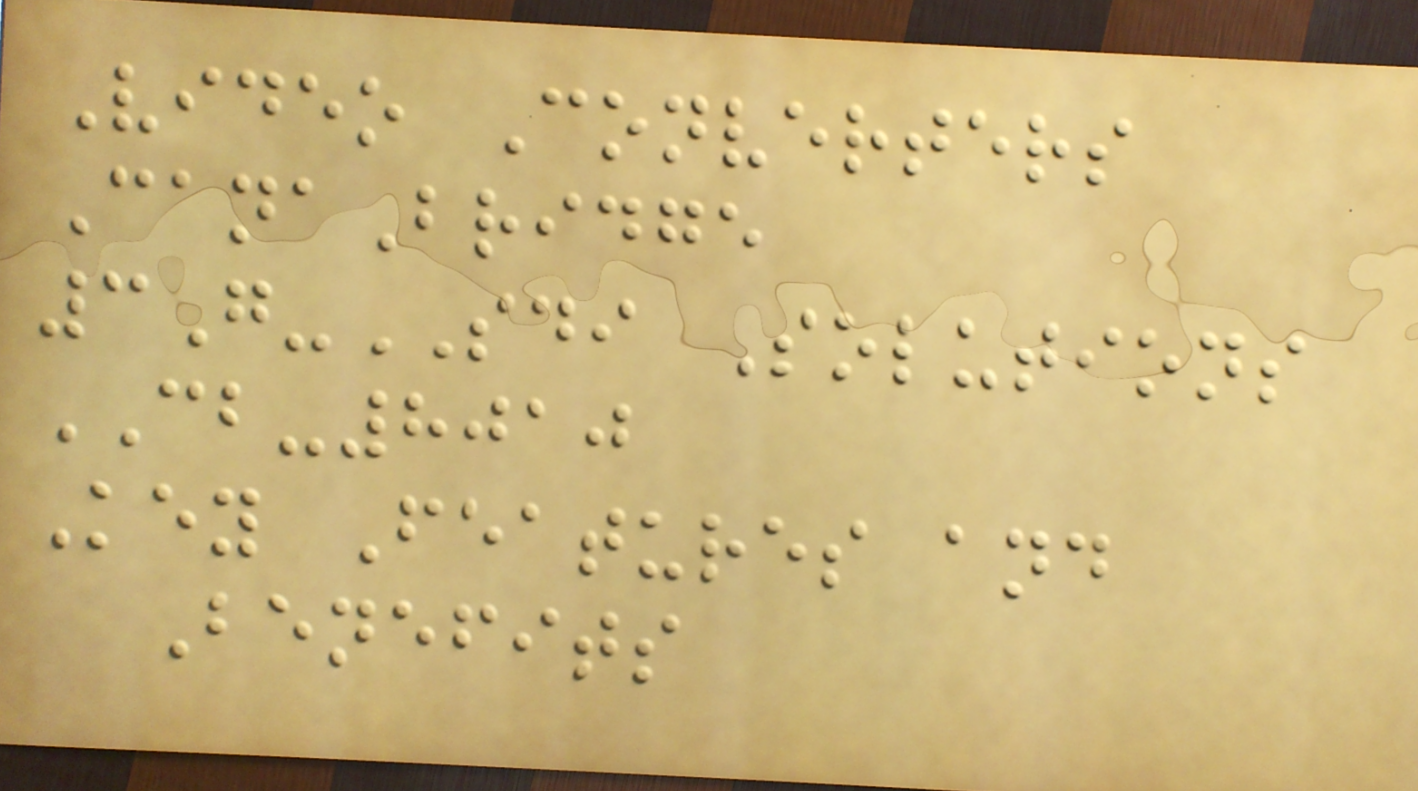Video Converters
CanaBridge
3G-SDI Solutions
CB-8010
Key Features and
Benefits
